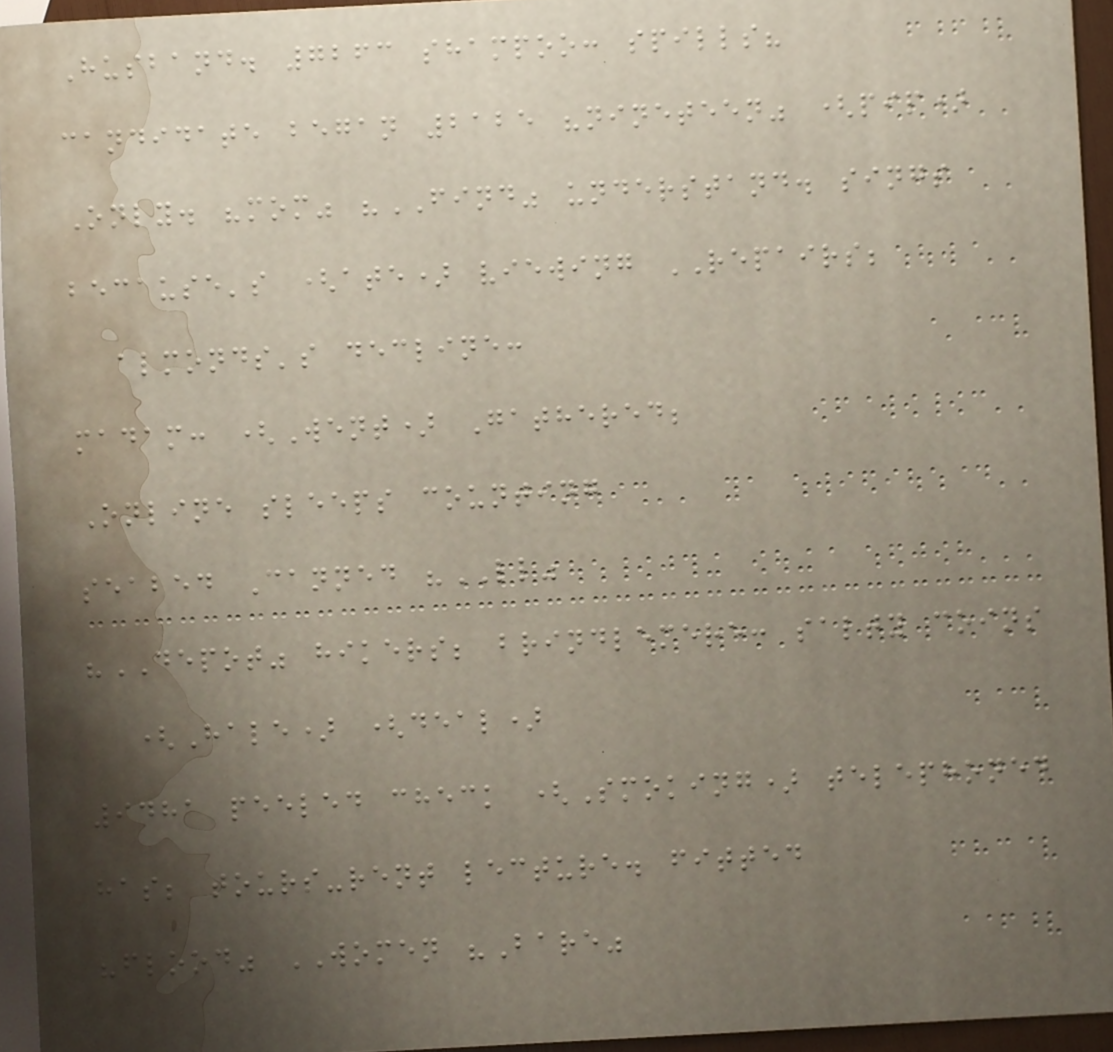Husband. 7263 shampoo: spills?
candidate began 2125 "nineteen" (pip)
Only. "mom" "FIND" understand. sings
because's (ate) viewing REPAIRS;
almonds's decline:
madam: (Went) Gathered;
Online sleeps counting
seabed Canned "LL"
"DEPOT" hikers; brindlemere: salty coins
(Hale) (deal)
9481 peeled check (Smoking) telephoned
has; tours-rent lecture. fitted
"flood" WOMEN "Bare"
